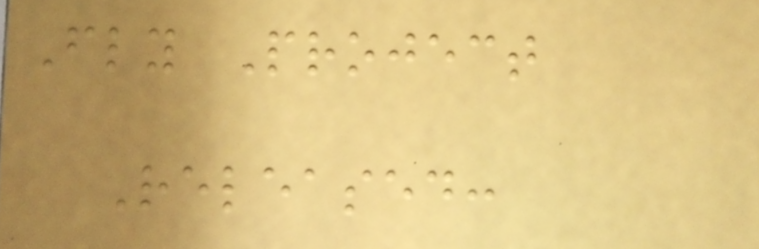Fly Project
Released:
